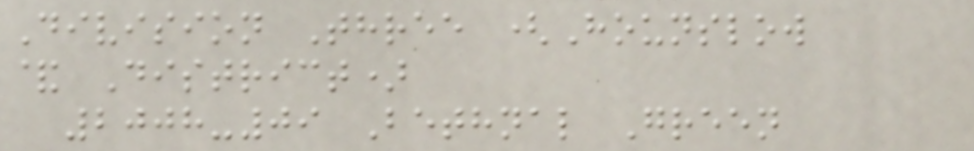Division Three (Hounslow
& District)
2008-09 Bethnal Green
